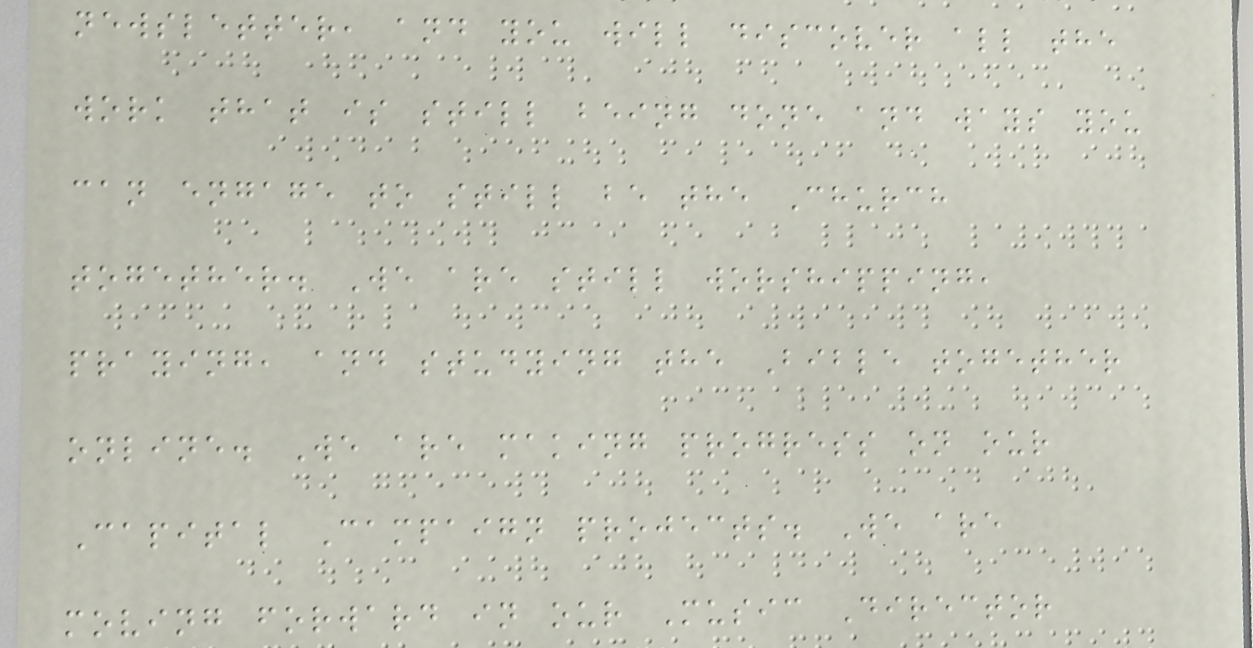newsletter, and you will discover all the
work that is still being done and ways you
can engage to still be the Church
together. We are still worshipping,
praying, and studying the Bible together
online. We are making progress on our
Capital Campaign projects. We are
moving forward in our Music Director
